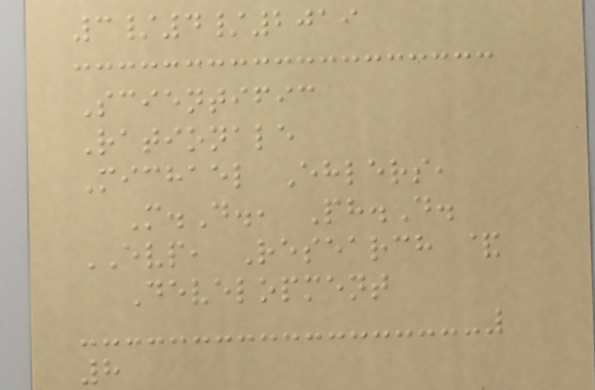3/4/2019
Scientific
Rationale
Michael Ehlers,
M.D., Ph.D.
EVP, Research &
Development
8
